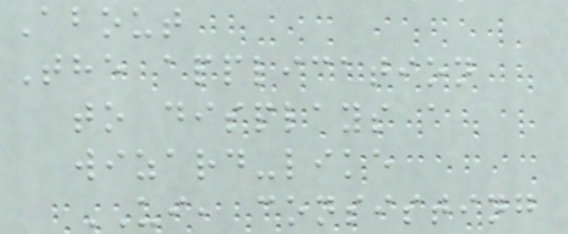About
The application
to displays a
wizard-like
UI, consisting
